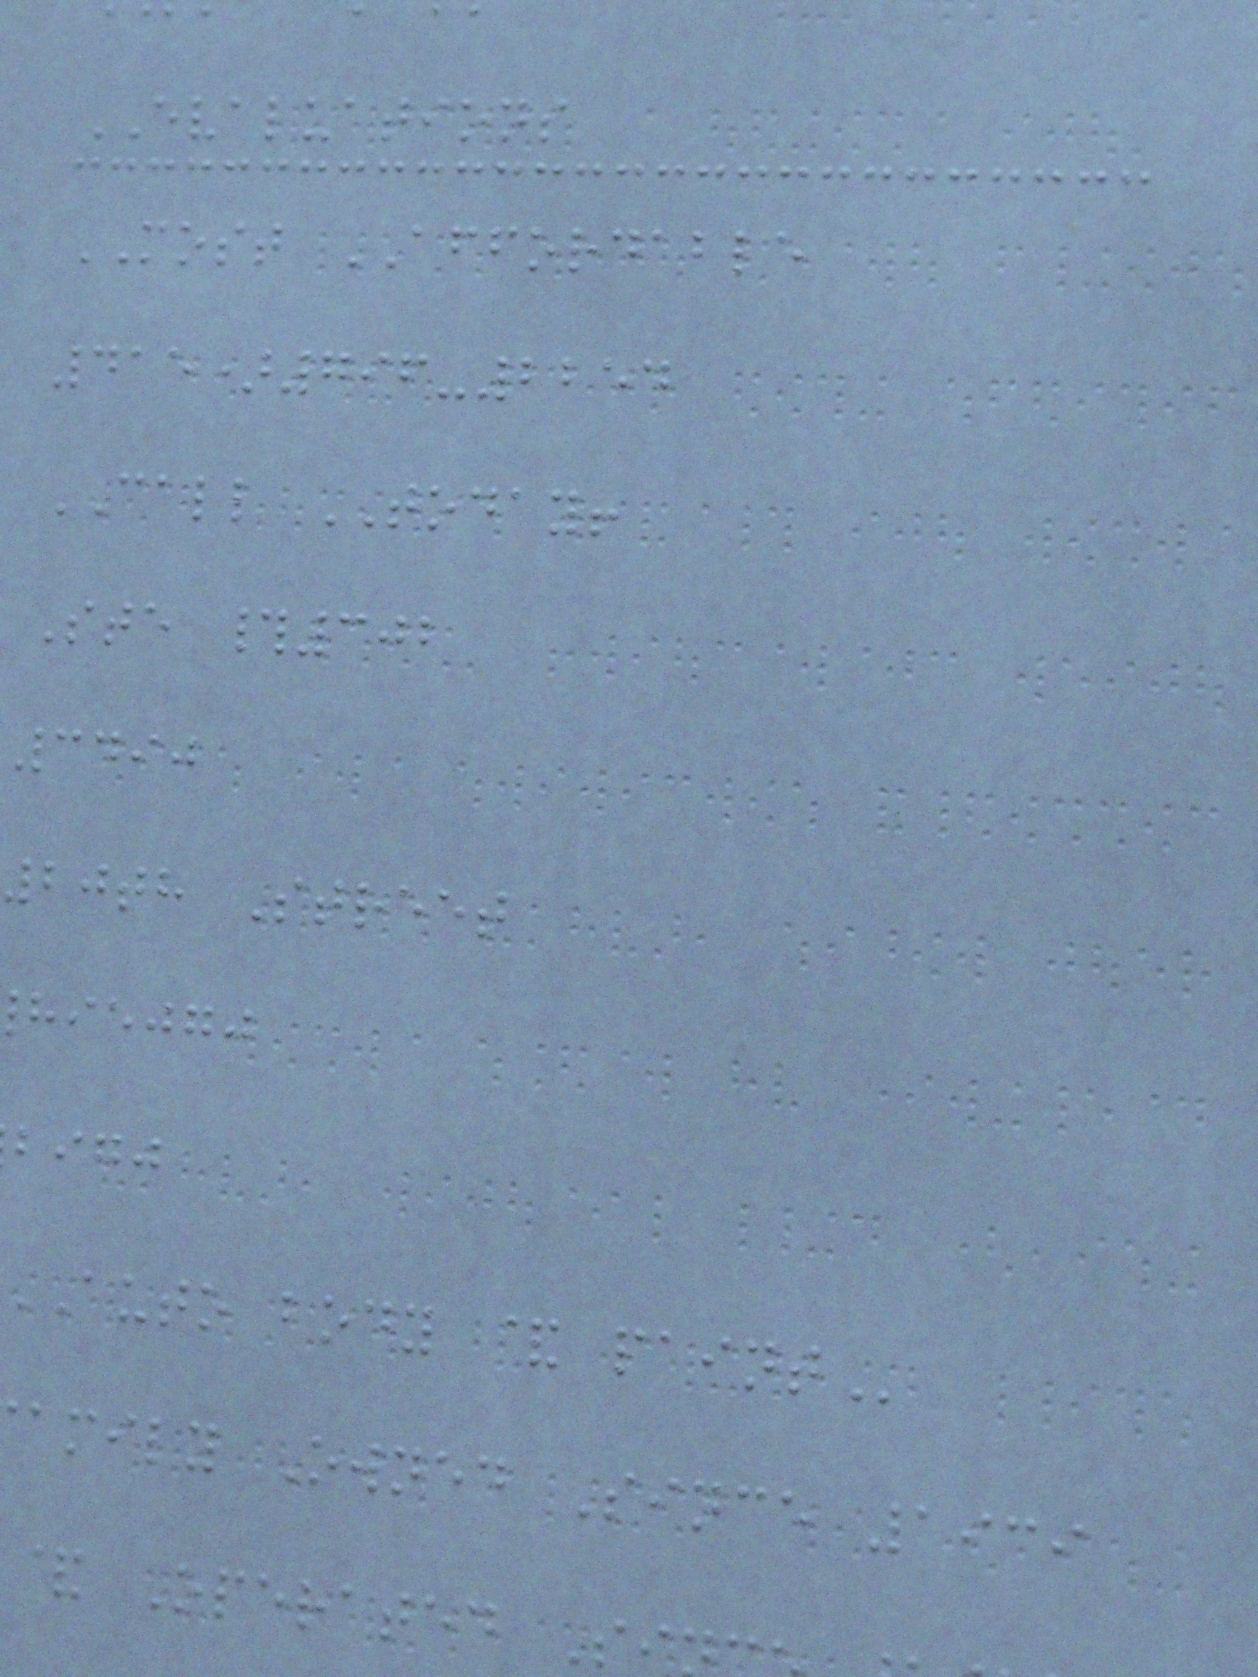EVALUATIONS
MOST AFFORDABLE
415)796-2254
CALL TODAY!
Ste #302
3490
20th Street
hiejgj
bigj
auto body &
amily Owned Since 1939
& Operated S
